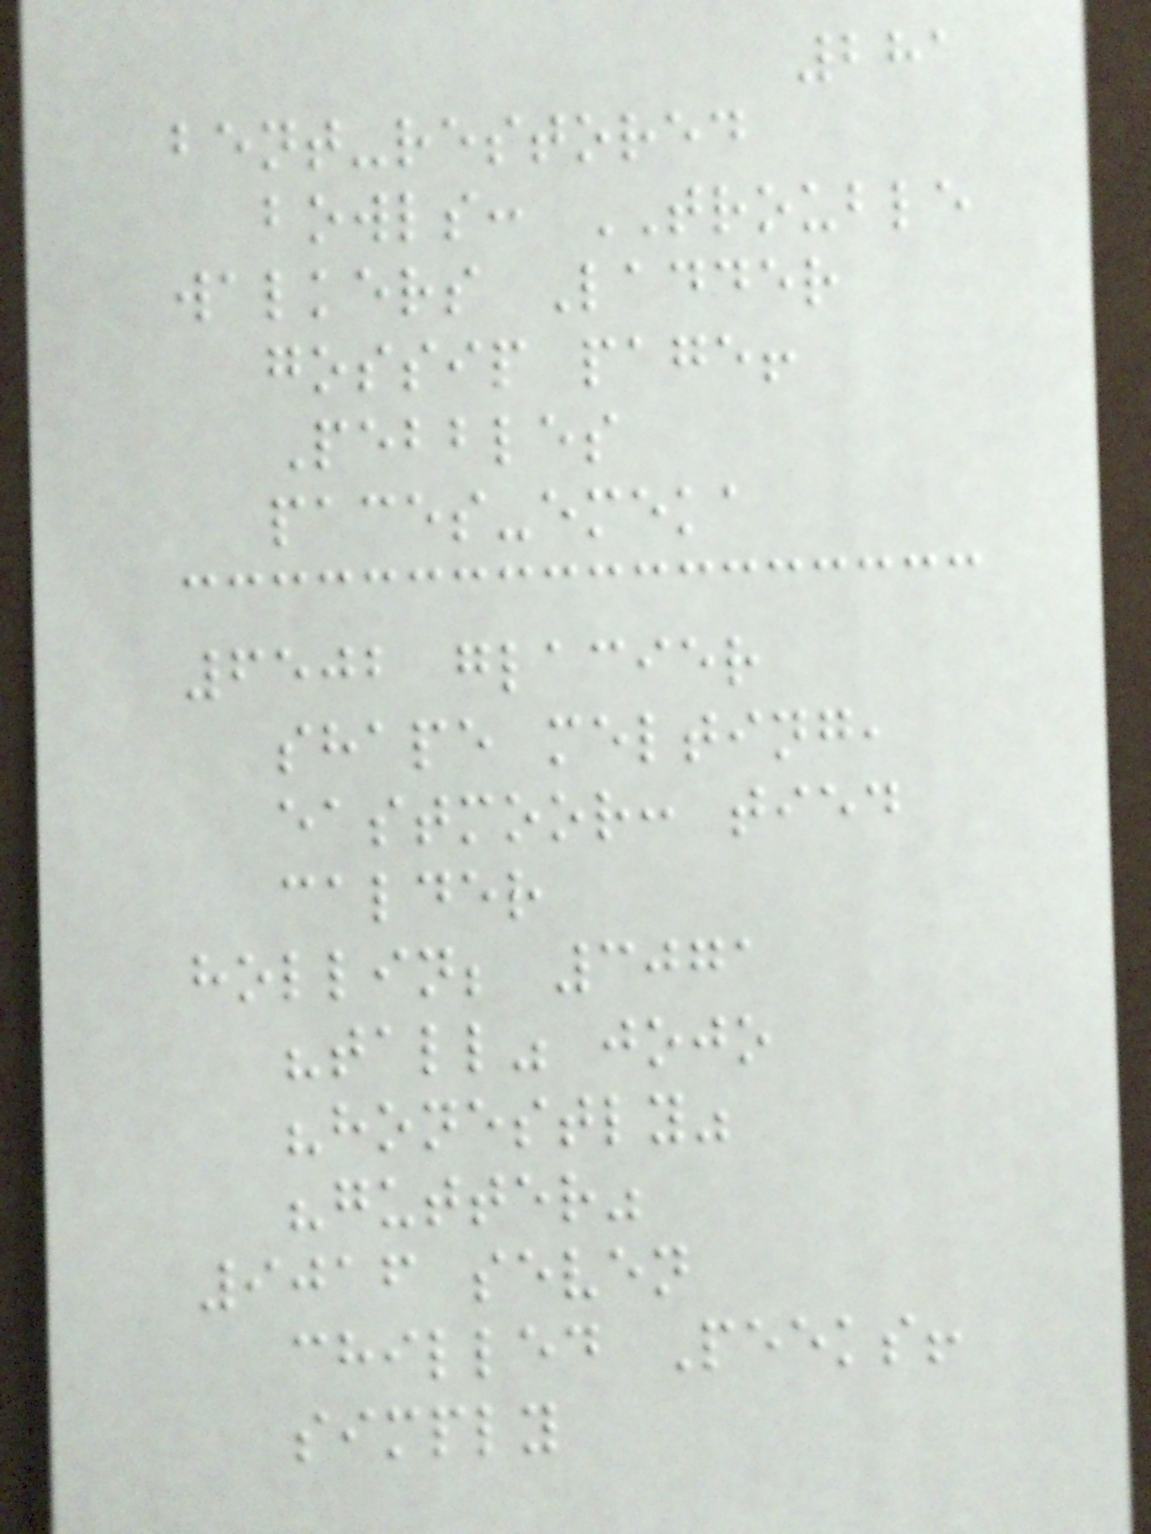281
bent-restored
bowls: TROUBLE
walkers Ladder
gossip page!
Pebbles
paces-emeka
6502 glacier
shape melting,
eastmoor: tied
calder
hollin; 3071
"tall" jojo
"honestly"
"gutter"
9016 seven
chilled Peeks!
simply
